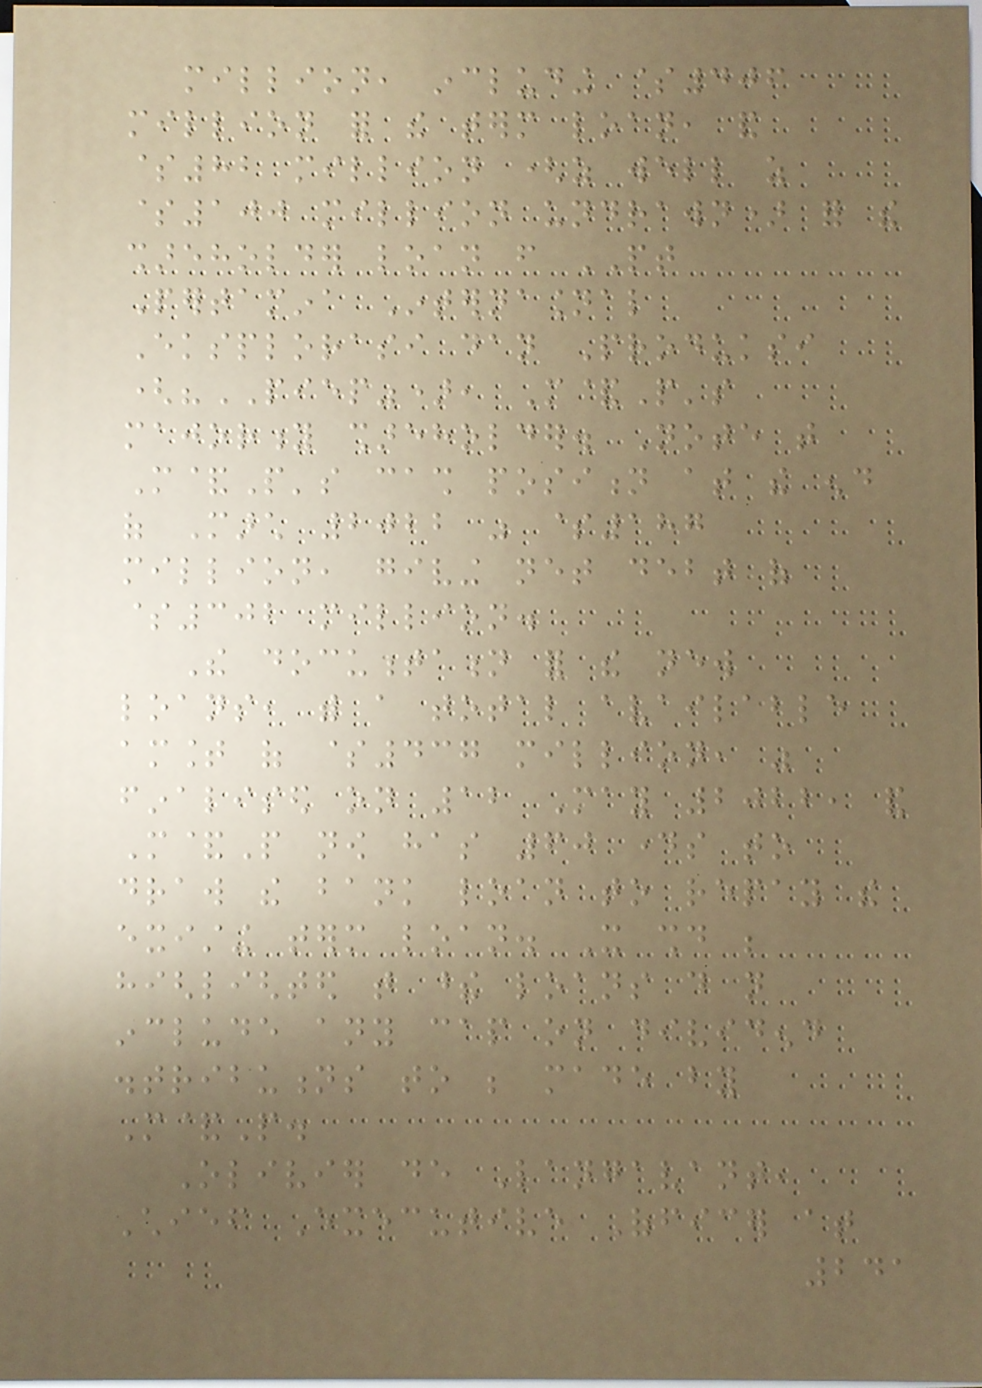million, including $406
million for the term loan, and
$82 million (as well as
$100 million undrawn) for the
shareholder loan from PT
Pertamina Internasional
Eksplorasi dan Produksi
("PIEP"), M&P's
majority shareholder. Note that
M&P's cash position at the end
of March 2022 was $187
million, giving net debt of
$302 million.
The documentation for the new
loans, with a total available
amount of $437 million, was
finalised on 12 May 2022, and
M&P now has 60 days to
draw the bank loan to repay the
existing term loan. It should be
highlighted that these loans do not
include any cap on dividend
distributions to be made by
M&P.
Olivier de Langavant,
Chief Executive Officer at
241
